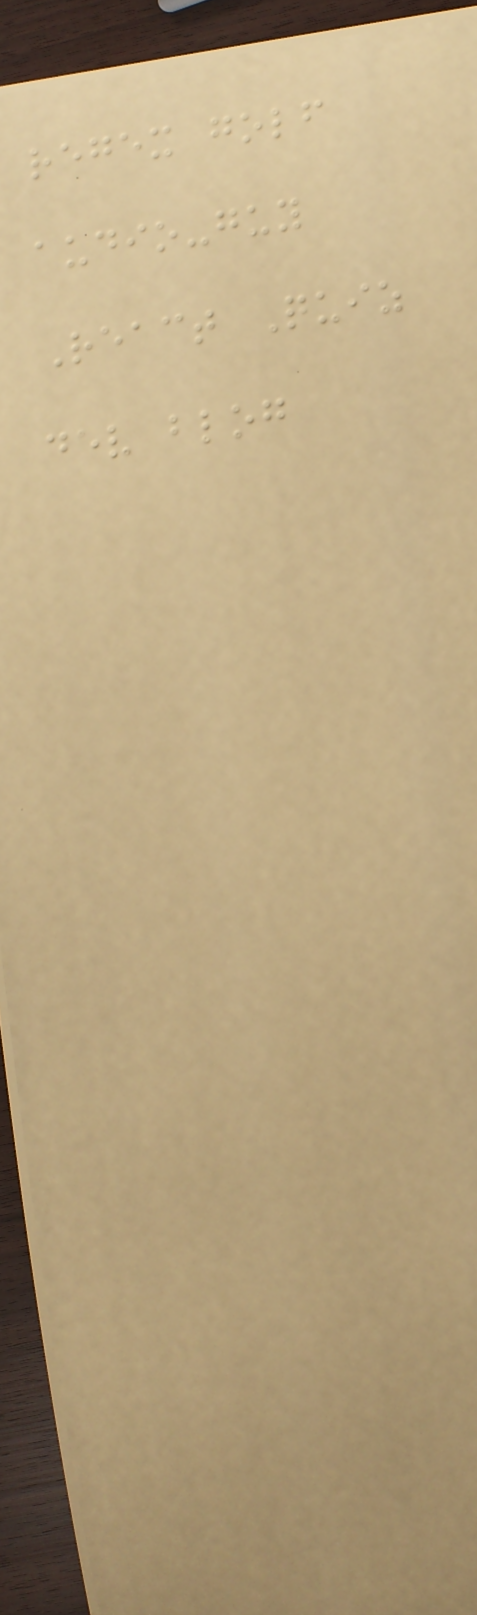regex golf
audio-guy
React Quiz
dev blog
